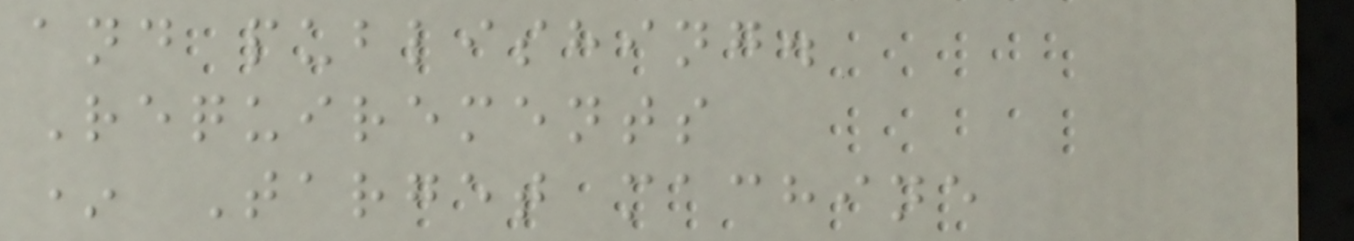and publishing.
Requirements
* Target machine
